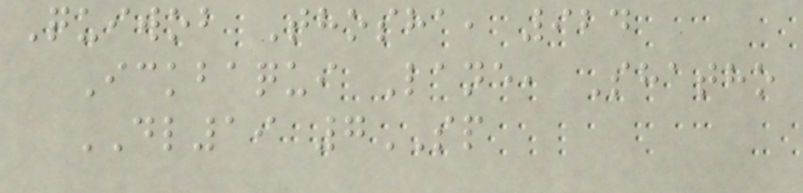Quiwob Thosha, 924
Ickbaqui Lane, Shatho
DL19 7SP
